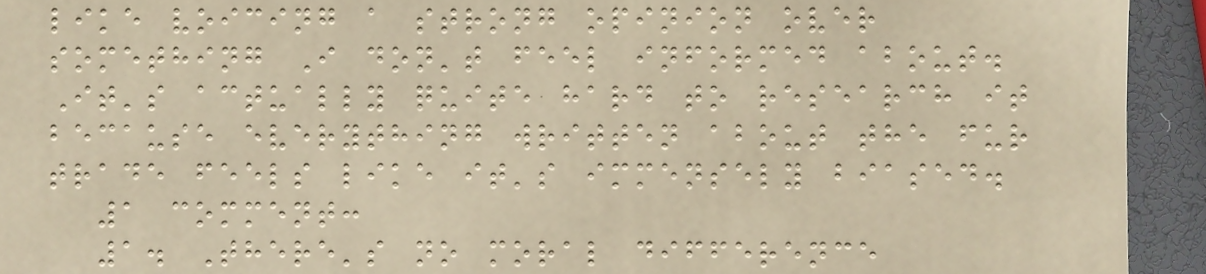like voicing a strong opinion over
something I don't feel informed about.
It's actually quite hard to research it
because everything written about the fur
trade feels like it's immensely biased.
1 comment:
1. There's no moral difference
